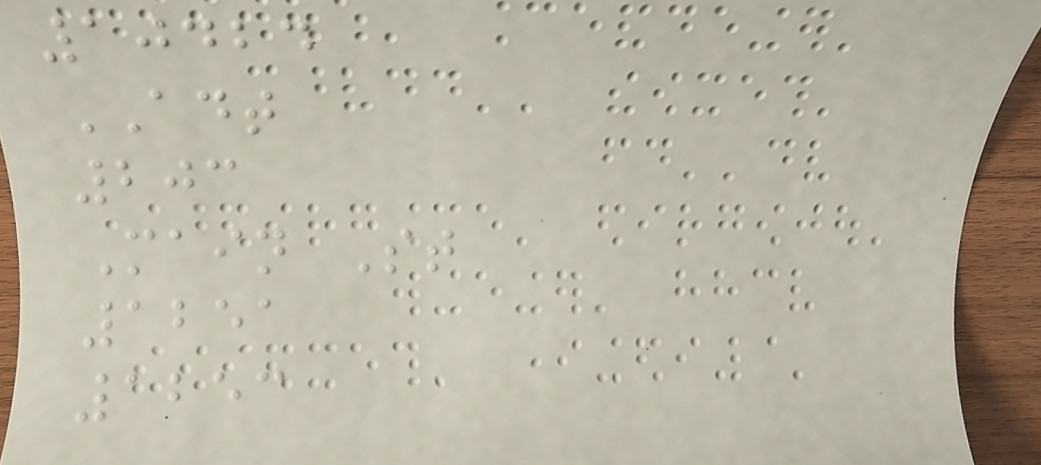10424
ADT
203
Main St
1251
1253
